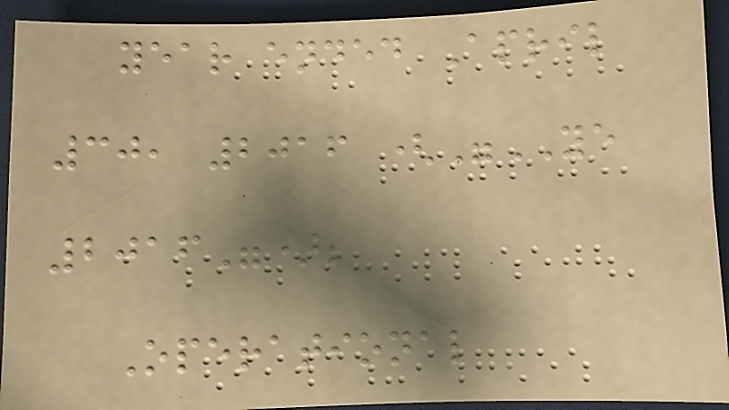year ended April
30, 2016 ("YE
2016");
Operational
